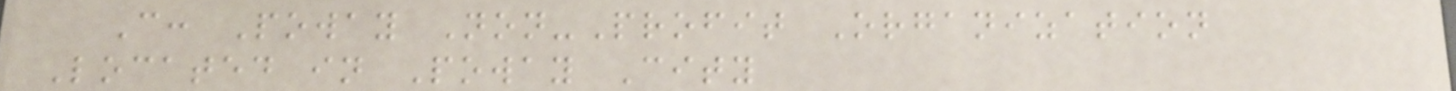C: Poway Non-Profit Organization
Located in Poway City
